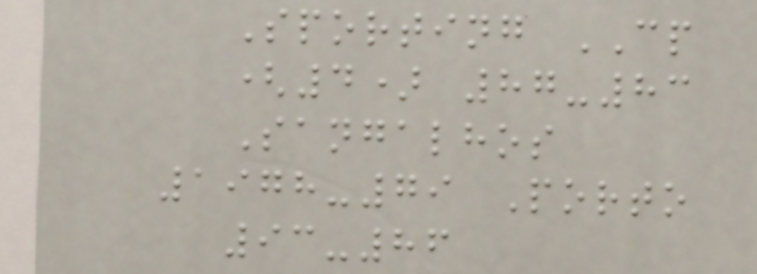Sporting CP
(4) 87-83
Sangalhos
1978-79 Porto
93-86
